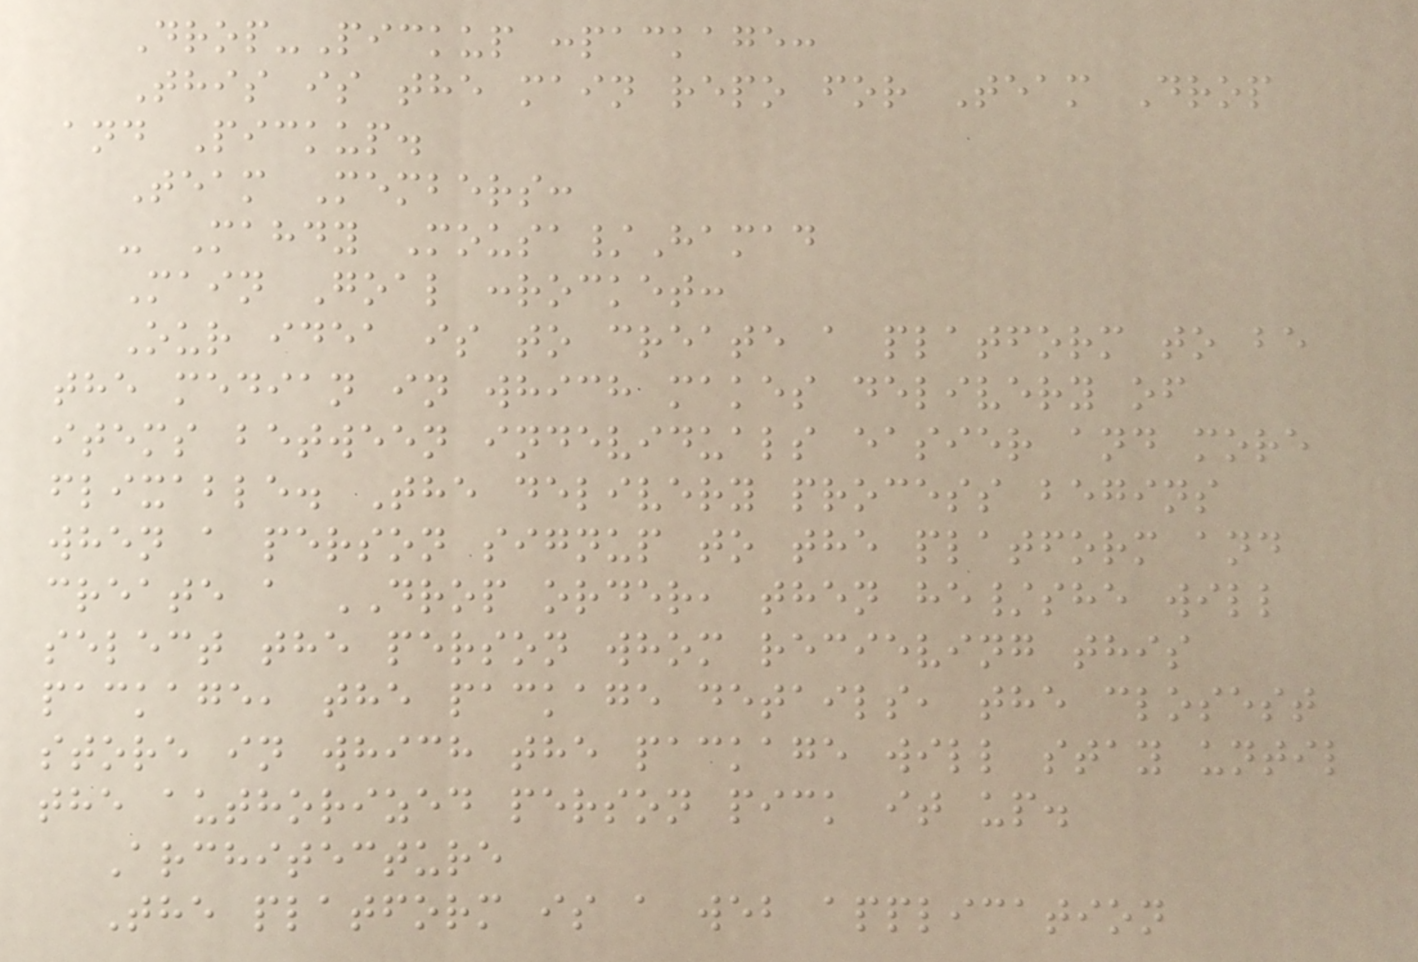Drop-Pickup :package:
This is the main repo for Team Drop
and Pickup.
Team Members:
- Mahdy Mousa/Hamad
Main Goal :rocket:
Our idea is to create a platform to be
the median in which makes delivery of
items between indeviduals easier and more
flixable. The delivery process begins
when a person signup to the platform and
create a DROP order, then he/she will
select the person whom recieving this
package, the package details, the closest
store in which the package will stay until
the authorized person pick it up.
Architecture
The platform is a web application
